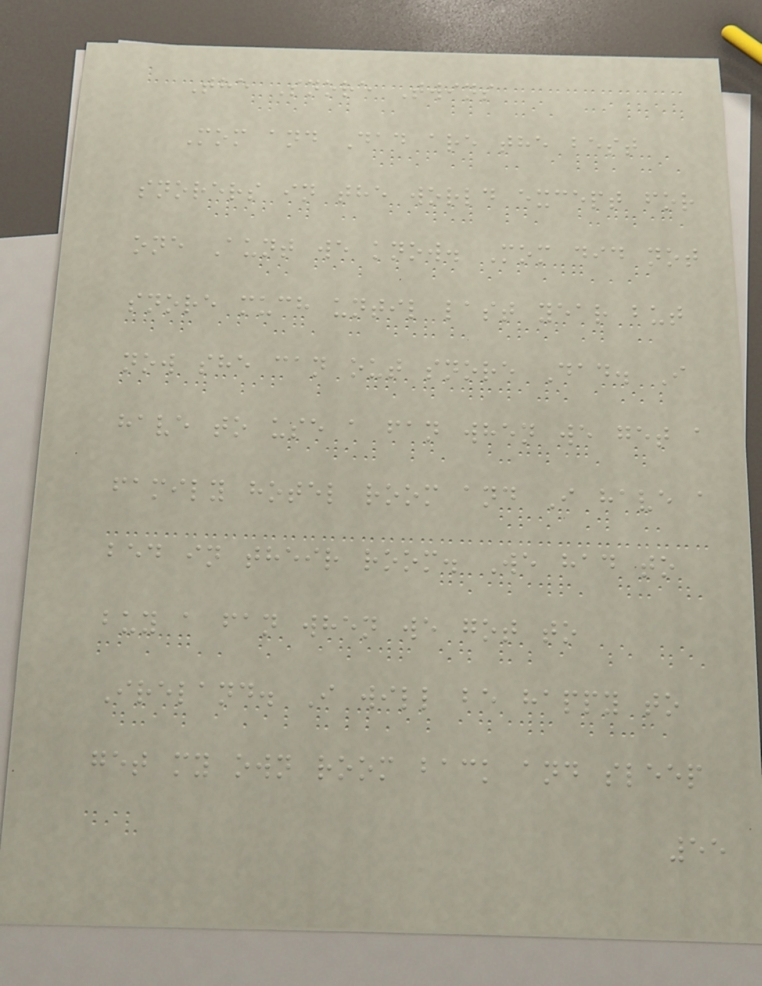The Snore Twins
Mom and Dad are the best
snorers in the world except for
one Aunt we know. Mom did not
snore much until last year but
now she can out snore Dad. I
have to use a fan when we get a
family hotel room and I have a
bed in their room. We had to
buy a fan when we got to
Ireland. I will be happy to
get my own room back and sleep
55
